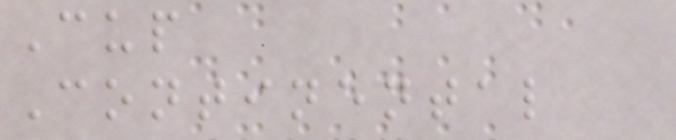Cup
Continental
